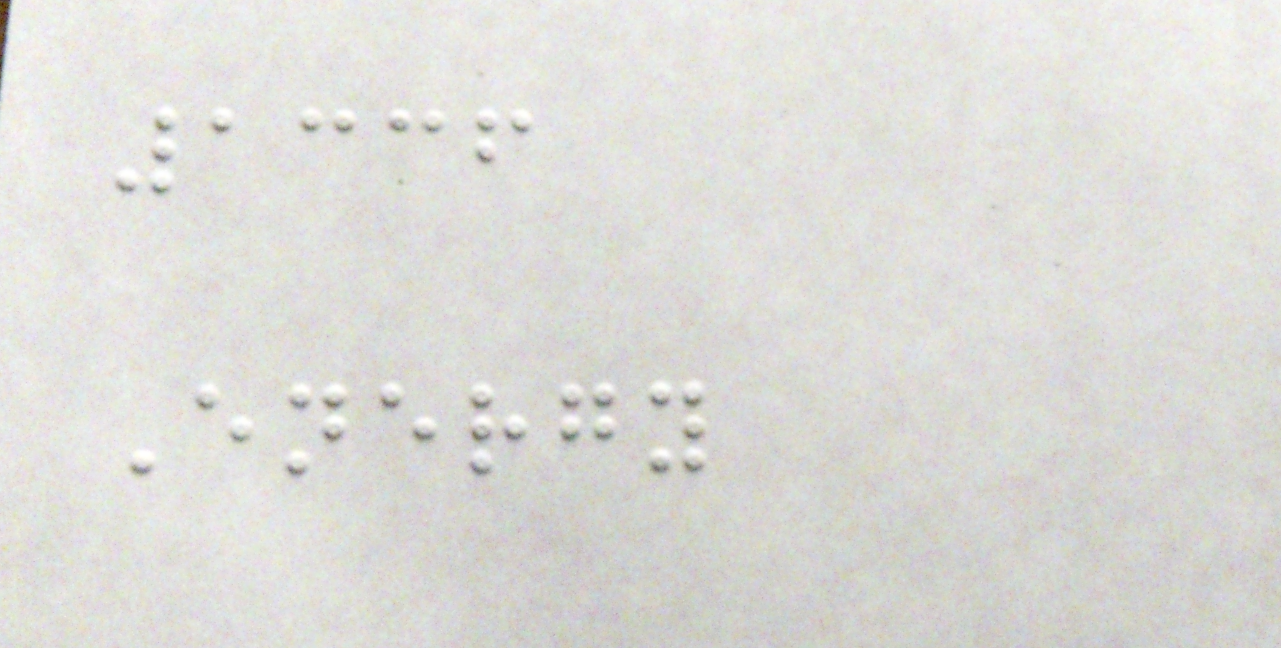1336
Energy
